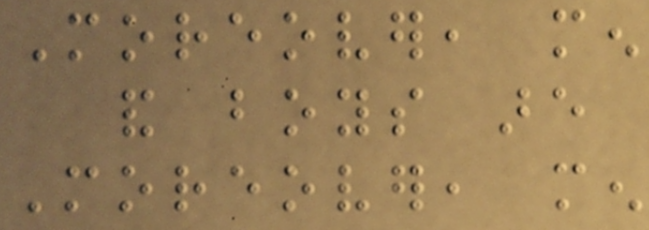Moreover, men
and boys are
Moreover, men
